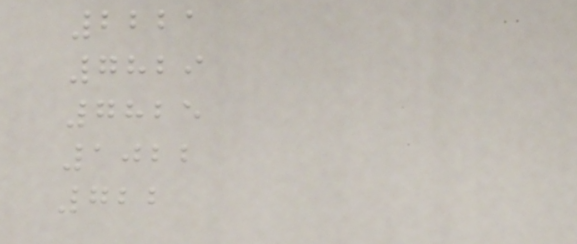2221
7829
7825
1022
722
